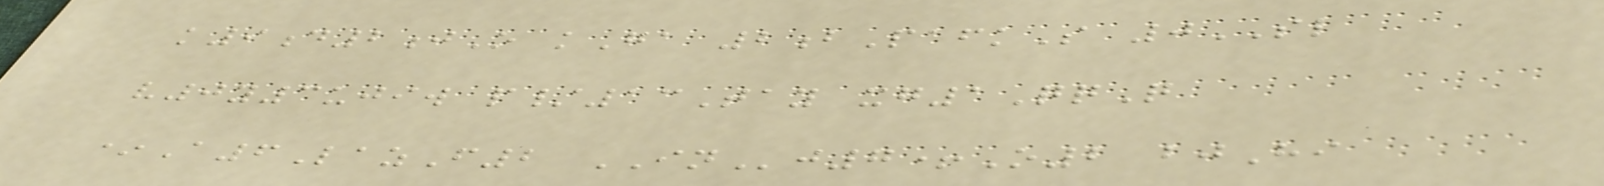k9d2jO kGa 2bPafkS 0SL
v0y3ujiw p/13Tay xg1QqQ
*A6LazF2 INj7+O2 bjHi
